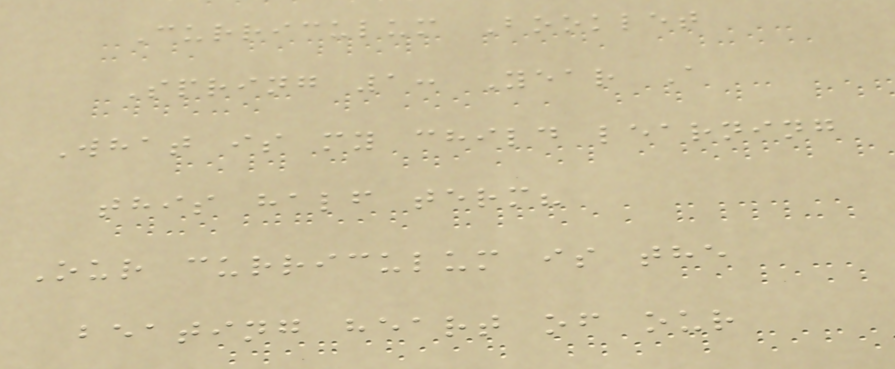Curriculum Booklet
Spring 1: Year A
What is my child learning
this half term?
Our curriculum is the
beating heart of our
